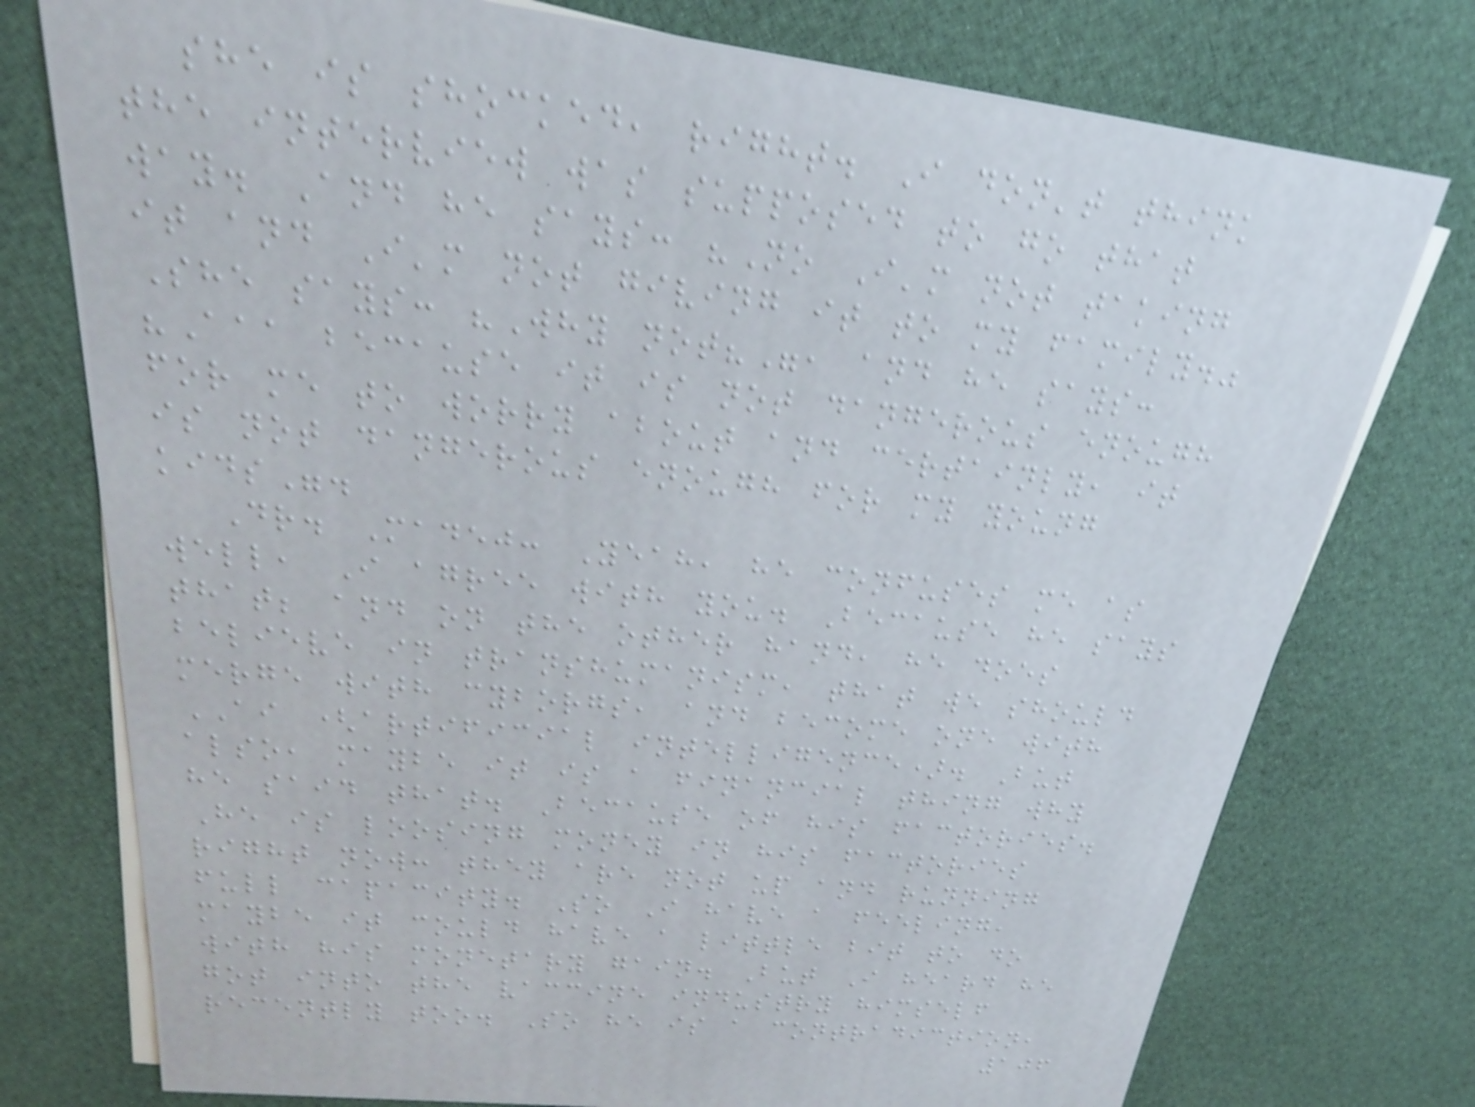she is shocked, right. I don't think
the interview was supposed to go that
way. And he says: "No I'm not taking
it and I'm not giving it to my family."
She says: "Why not?", and he says:
"Aaa because it is not dangerous enough
for me to worry about and certainly, it
is not dangerous enough for my young
kids".
Dr. Madej: Yeah, he confuses me as
well, I agree with you. Because he says
that; and on the other hand, he does
believe in transhumanism, that we should
merge with cyborgs, and become one with
AI (artificial intelligence). But
also, maybe it is a financial thing why
he said that. Because of his factories.
He is loosing money in his factories
right now: they are not up and running
full capacity. So I have a feeling,
maybe it could have a little bit to do
with his monetary gain. But I heard he
got into the vaccine industry himself
recently too. So he is a contradiction,
106
